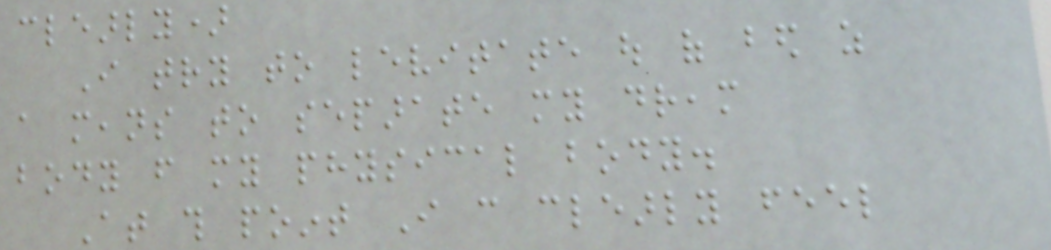clearly)
I try to levitate out of bed as
a means to separate my dream
body from my physical body.
At this point I can clearly feel
